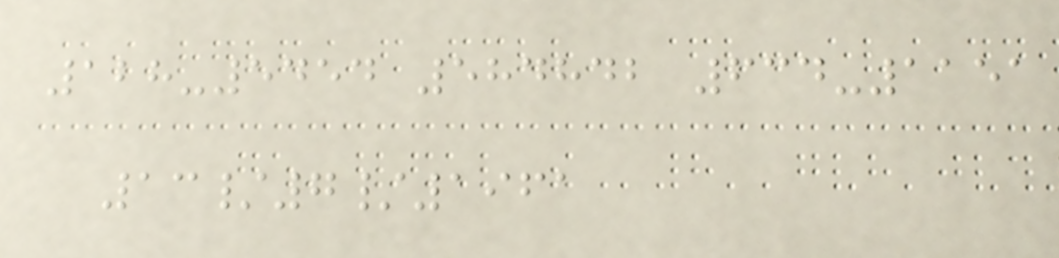128-5454 584842 634-1151
13/7/1961
